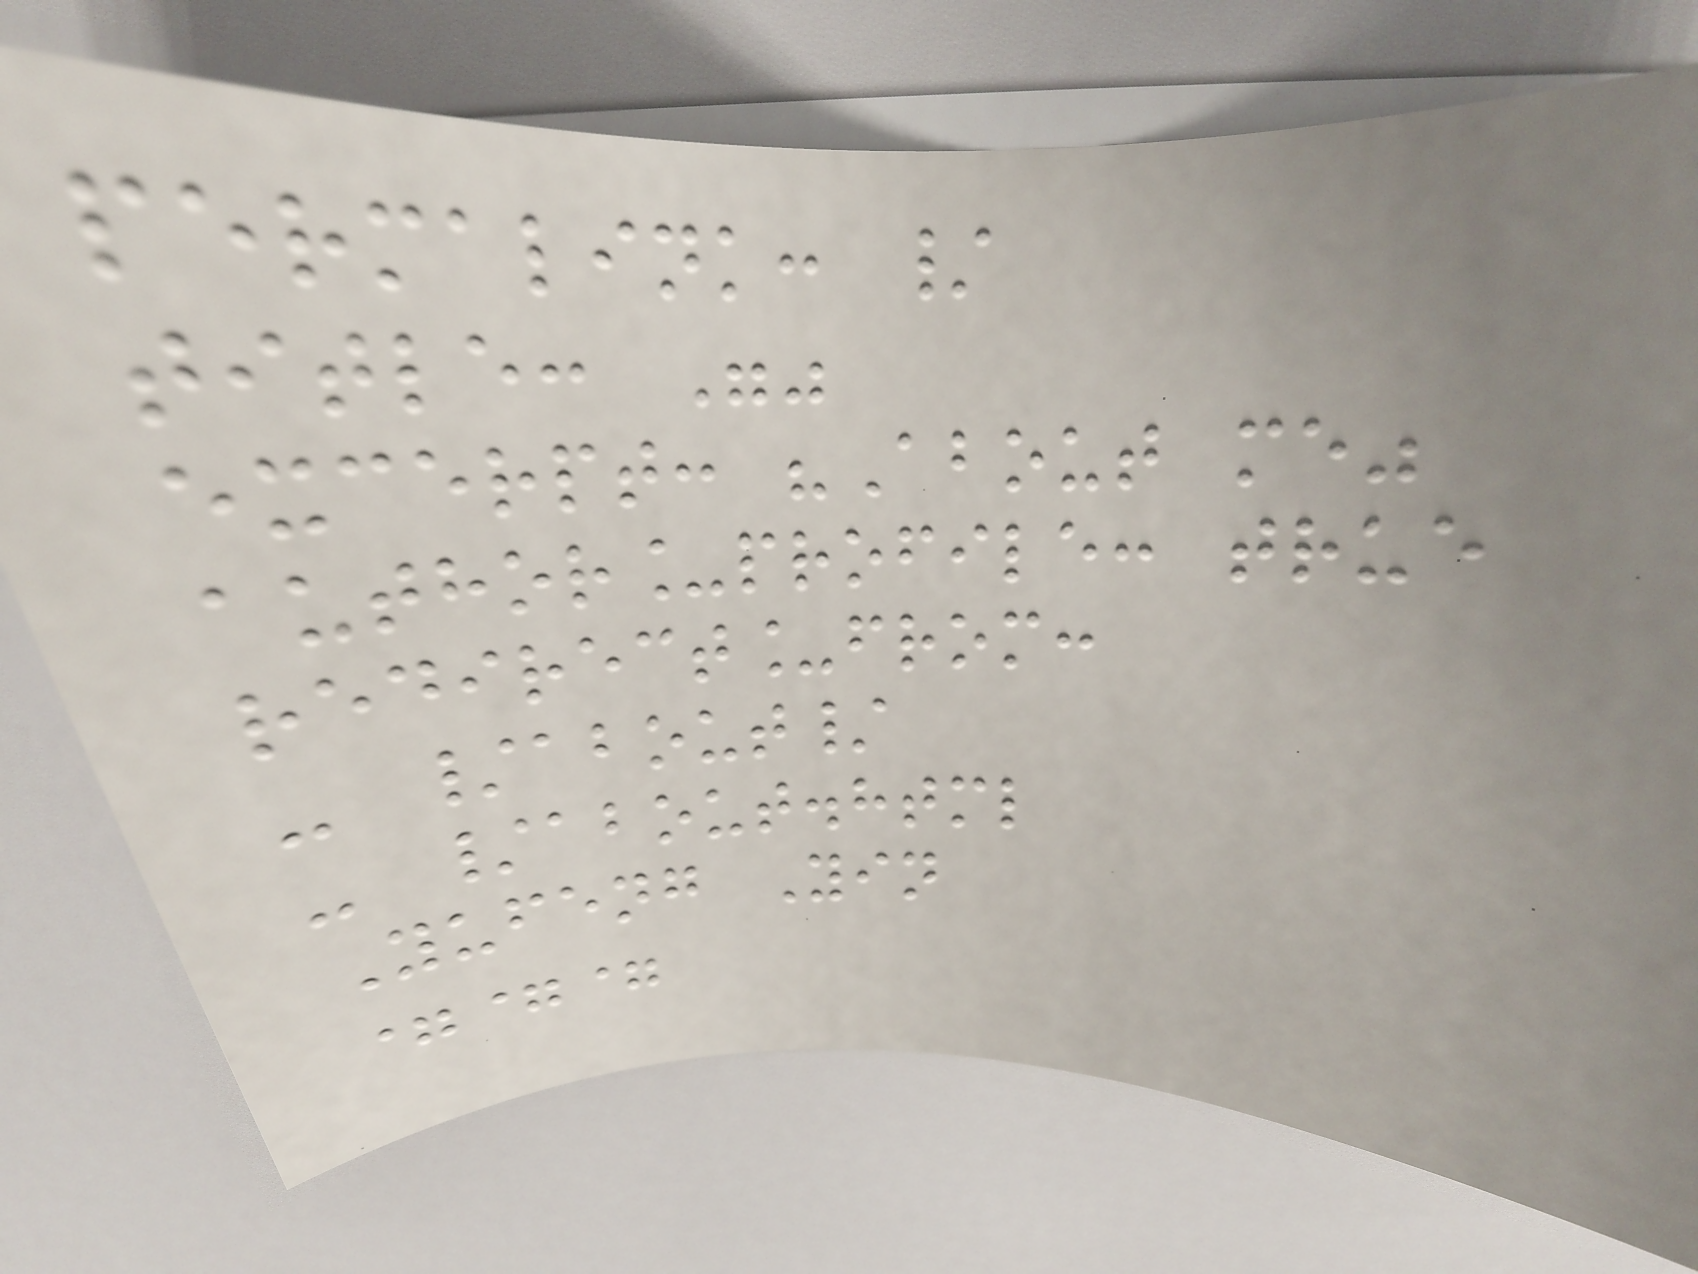permalink: /
title: ""
excerpt: "About me"
author_profile: true
redirect_from:
- /about/
- /about.html
Yufeng Yin
===
